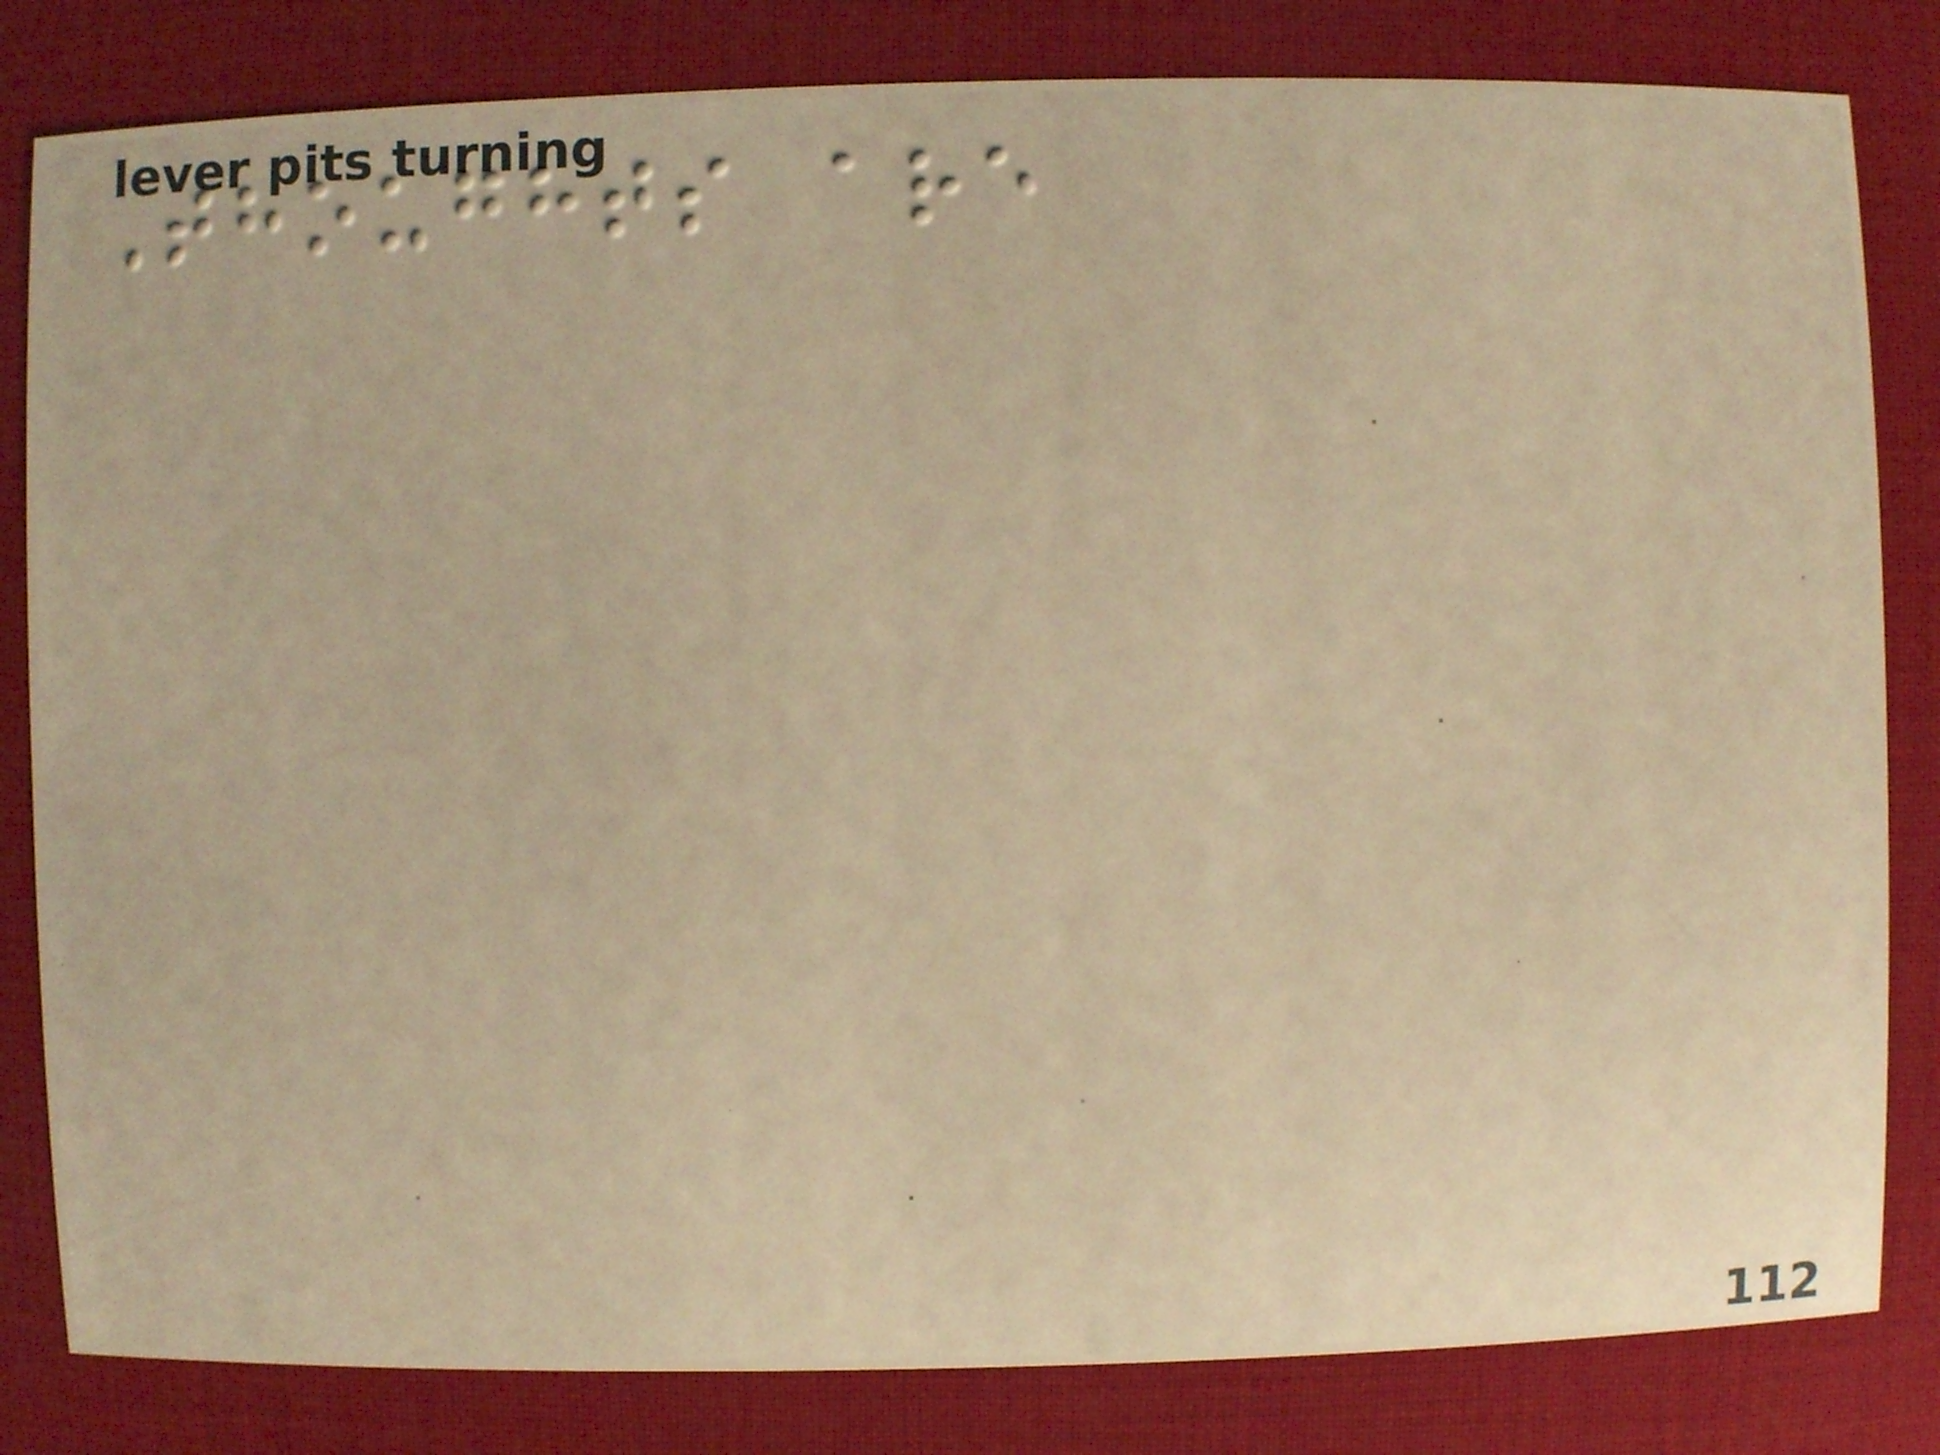Thoughts are
